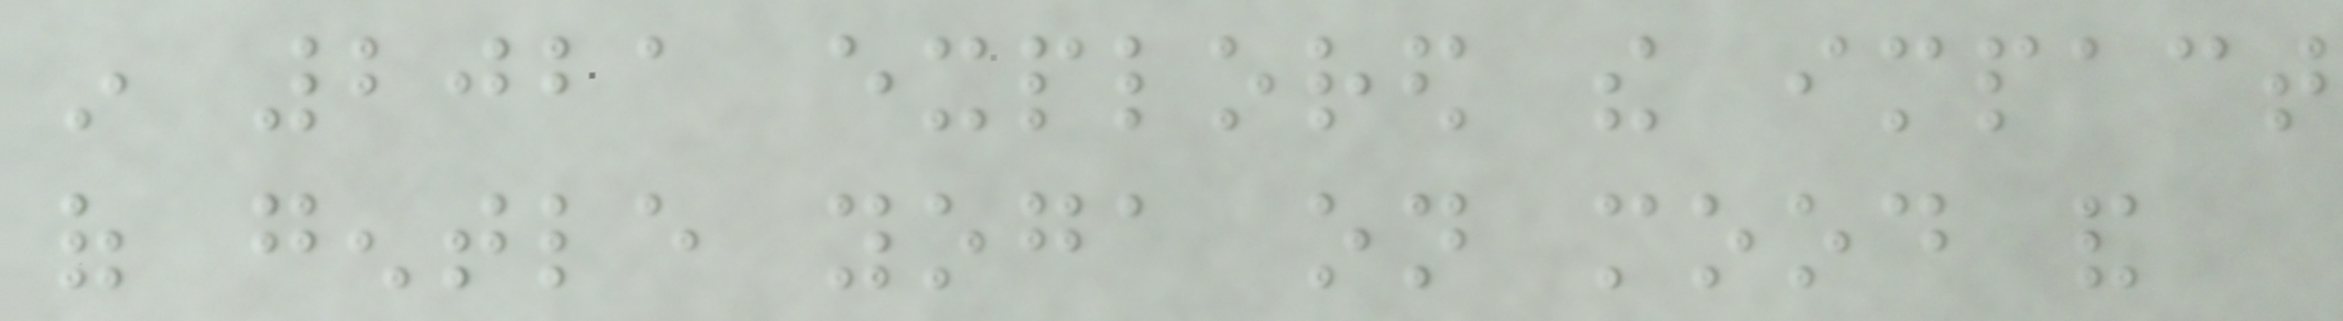in 2021 explored the impact
of gentle yoga on mood and
